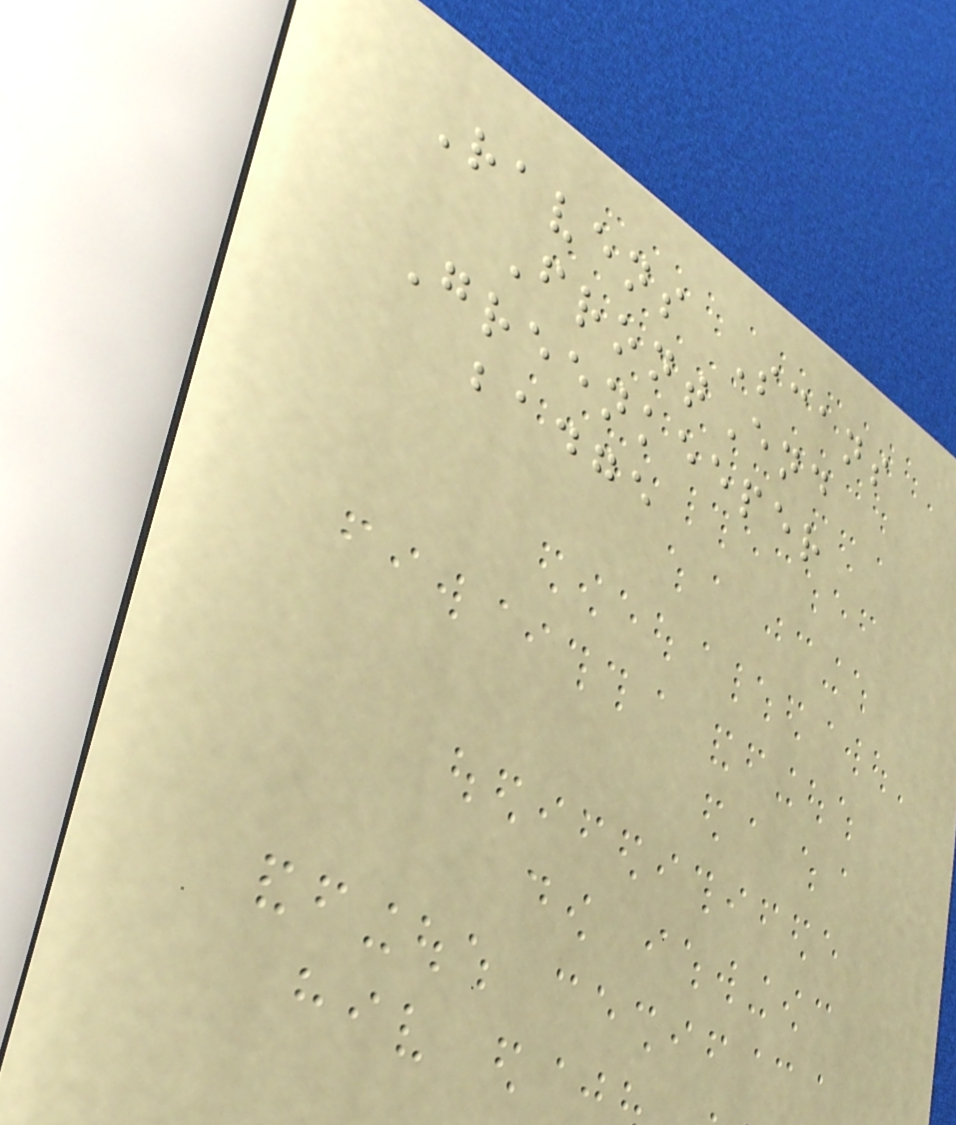Ravens Scans
FrontEnd
Greenkeeper
badge
